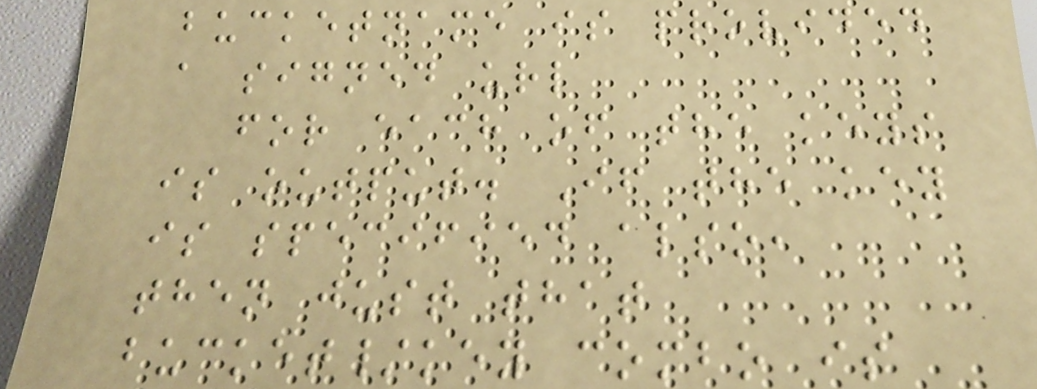bucketname is provided
a signed url
for each of the keys
is output. If the key
is specified also,
then just that
bucket/key combo is
